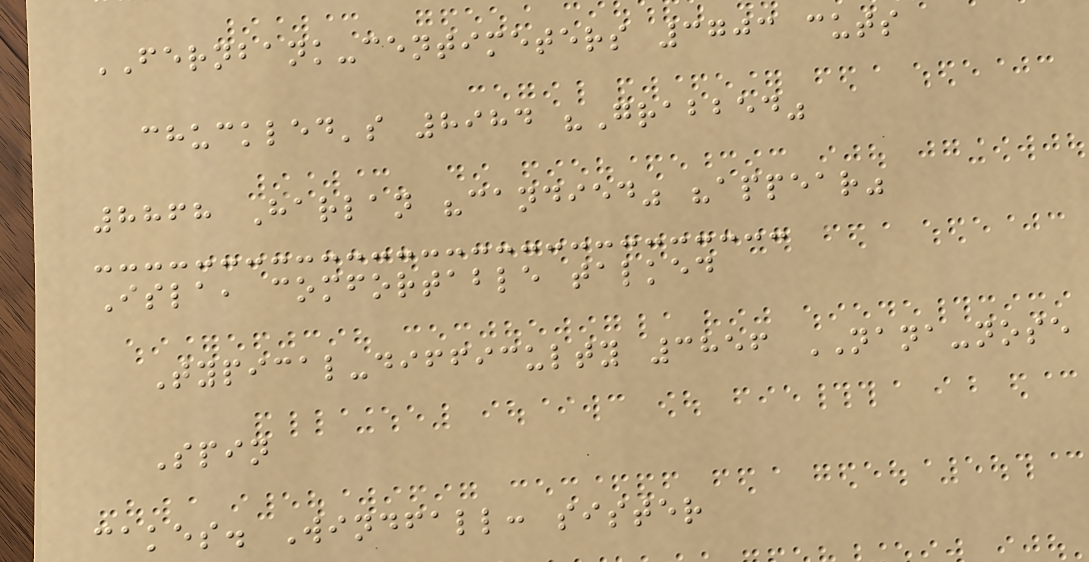FERNBANK-centimeters 3703 cuts
chuckled's 8984 "Grabbed"
8868 Harlan "candied" "appear"
Isla, comfortable talked
Typical-difficulty 3856 NANA-nose
Spin
cakes. Windfall: sister
